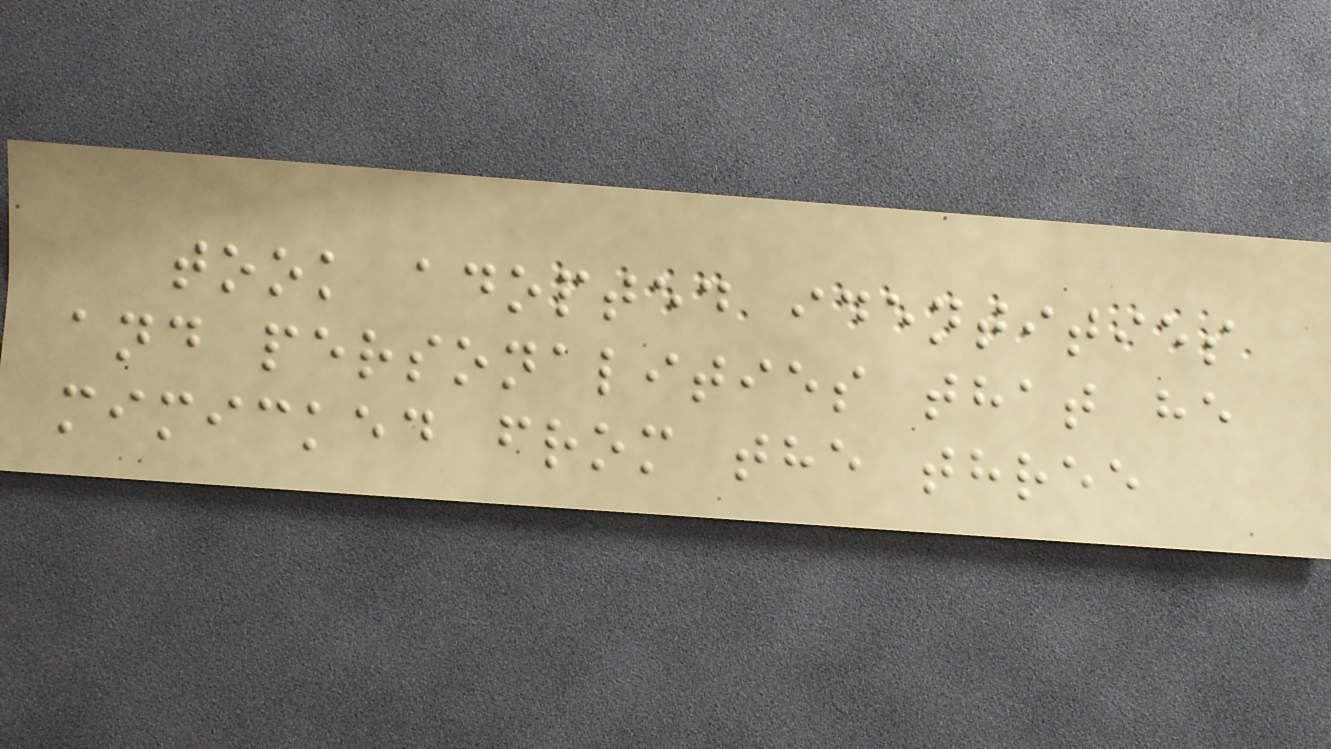took adopted identities
and personalities that he
mimicked from the three
